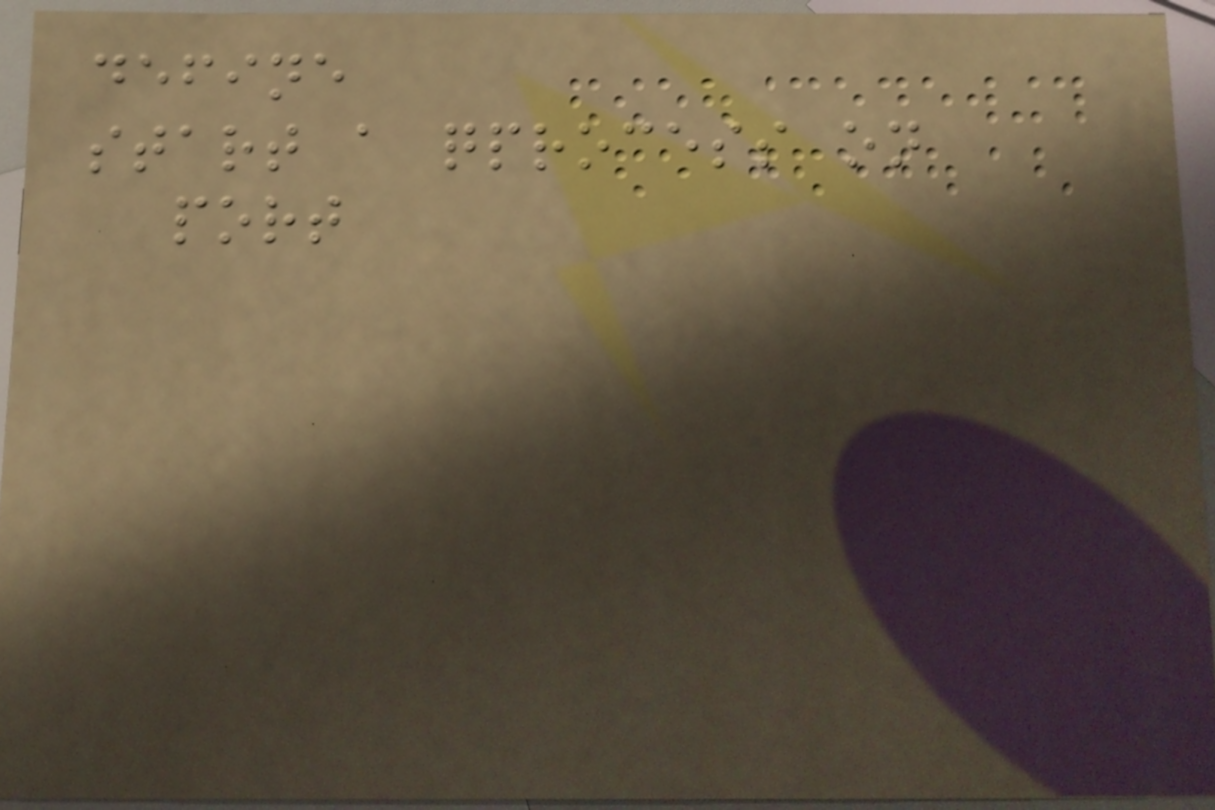define
start a qprocess on
port
